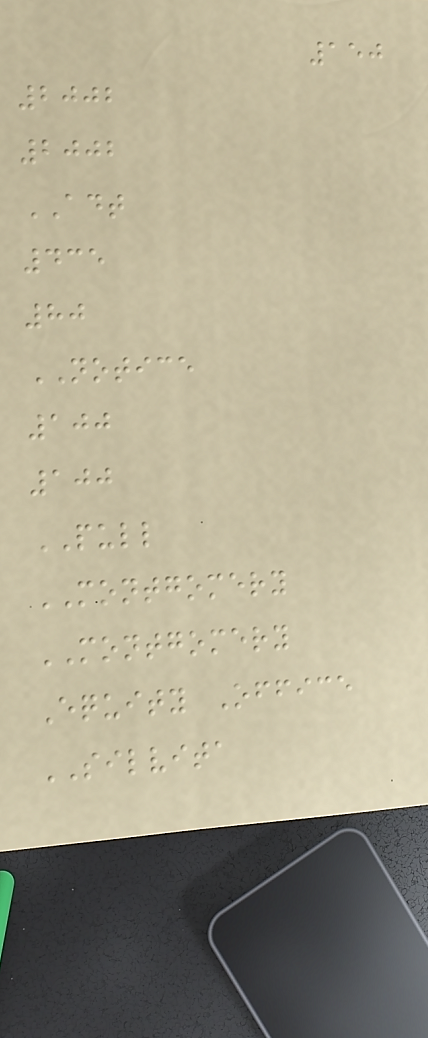150
2002
2002
ADT
435
80
NOTICE
100
100
PULL
MONTGOMERY
MONTGOMERY
Equity Office
SILVITA
